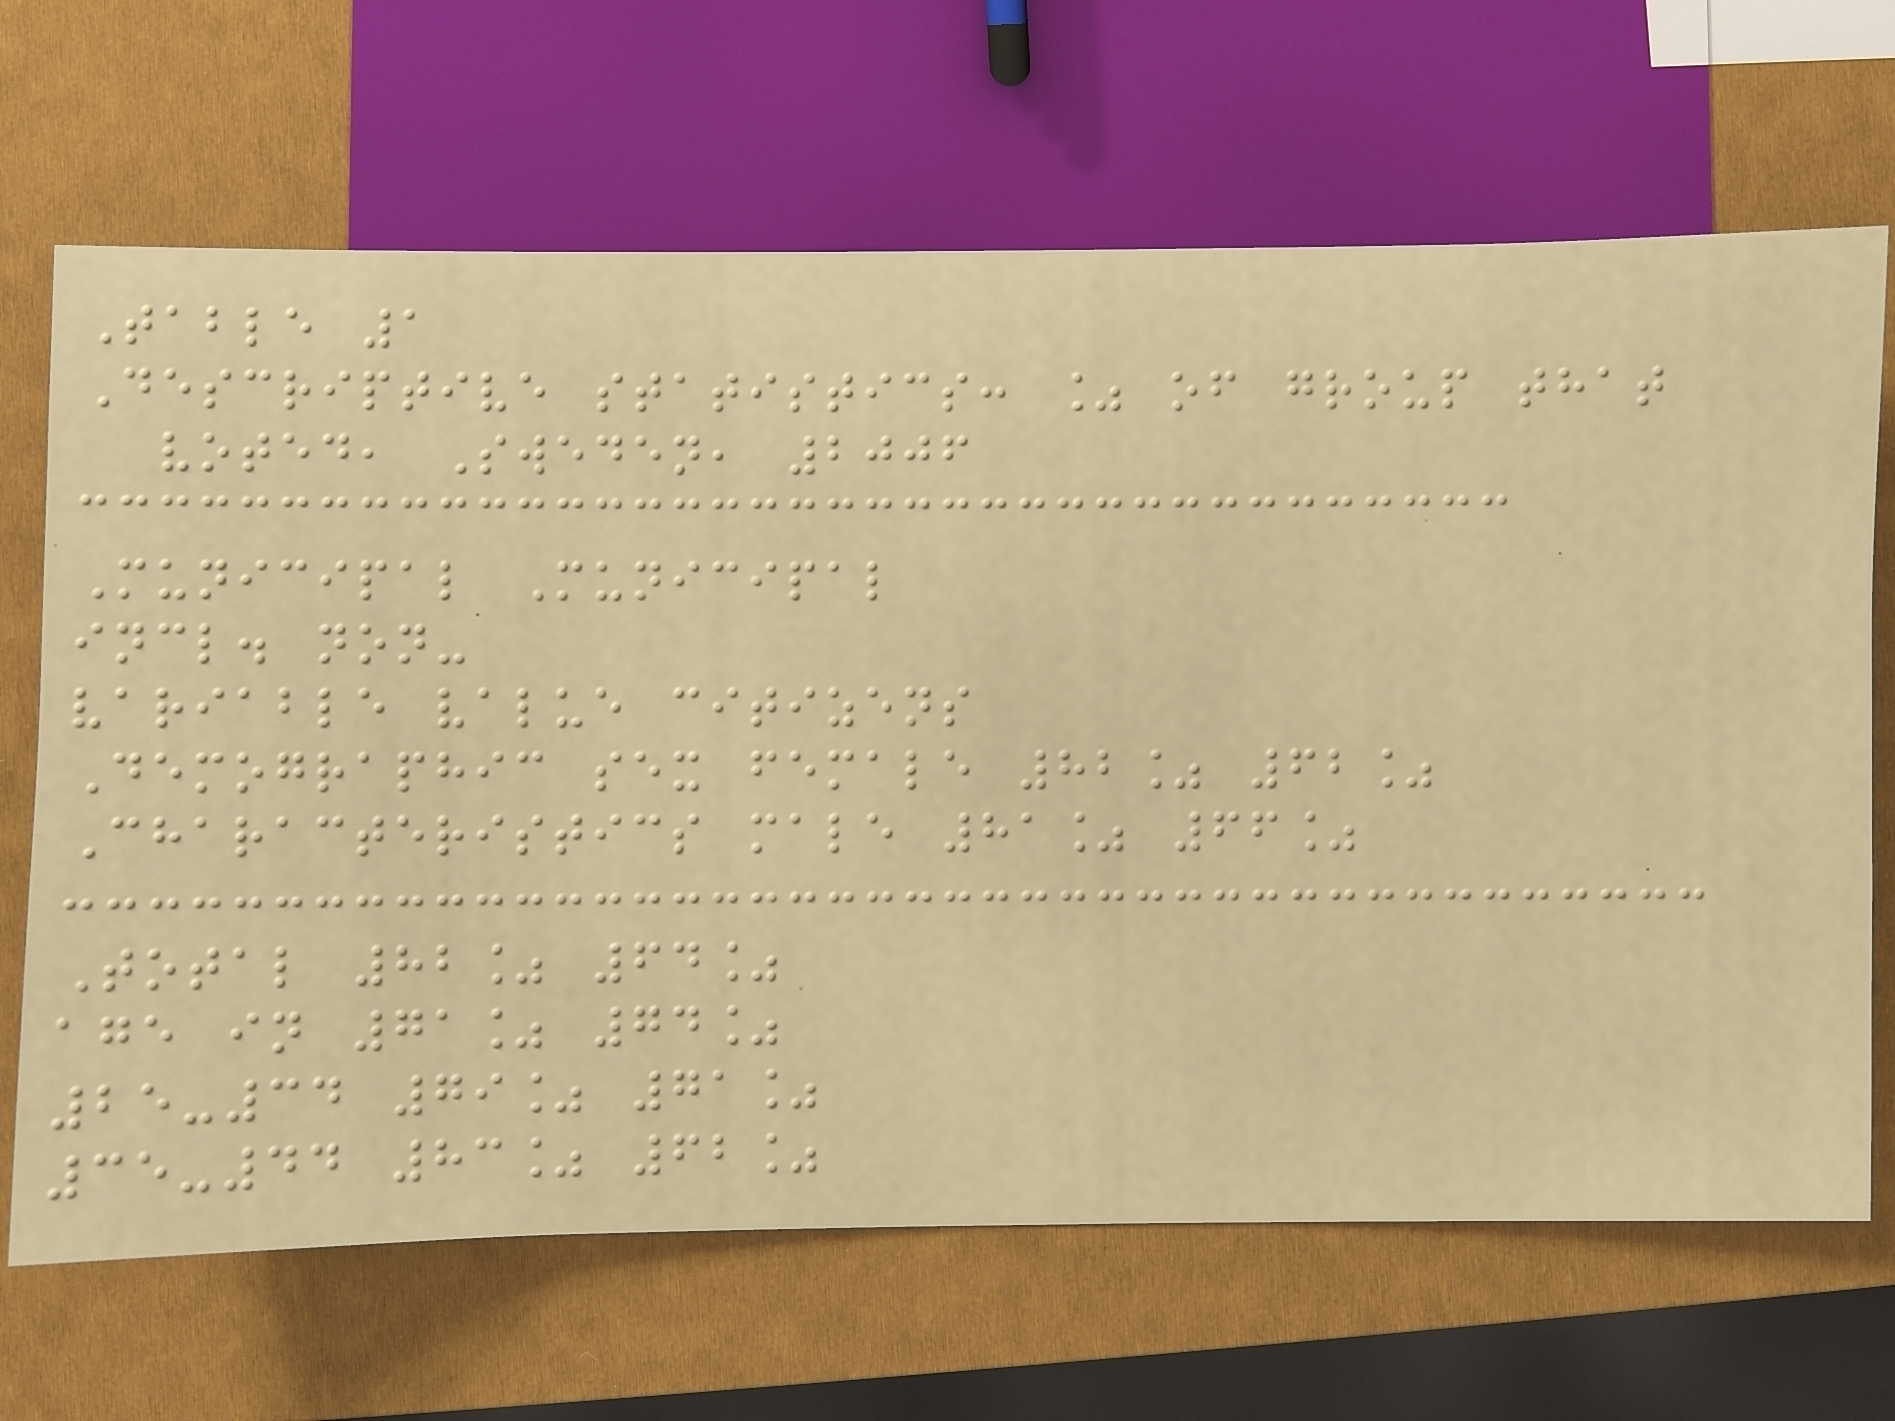Table 1
Descriptive statistics: % of group that
voted, Sweden, 2006
Municipal Municipal
incl. non-
variable value citizens
Demographic sex female 82% 62%
Characteristics male 81% 66%
Total 82% 64%
age in 71% 74%
25-34 79% 71%
35-44 83% 62%
